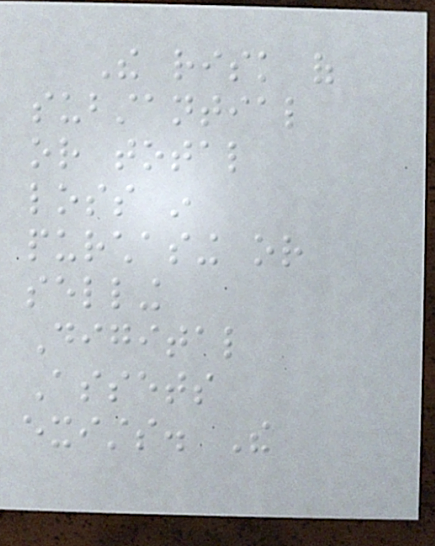The risk of
substantial
or total
loss in
purchasing or
selling
Digital
Assets
exists. The
